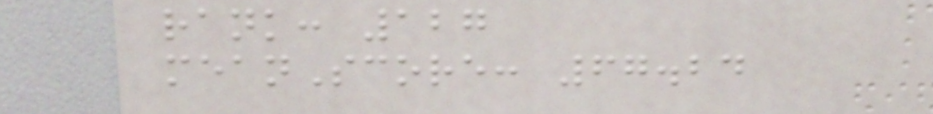rank: 127
meanScore: 67.24
